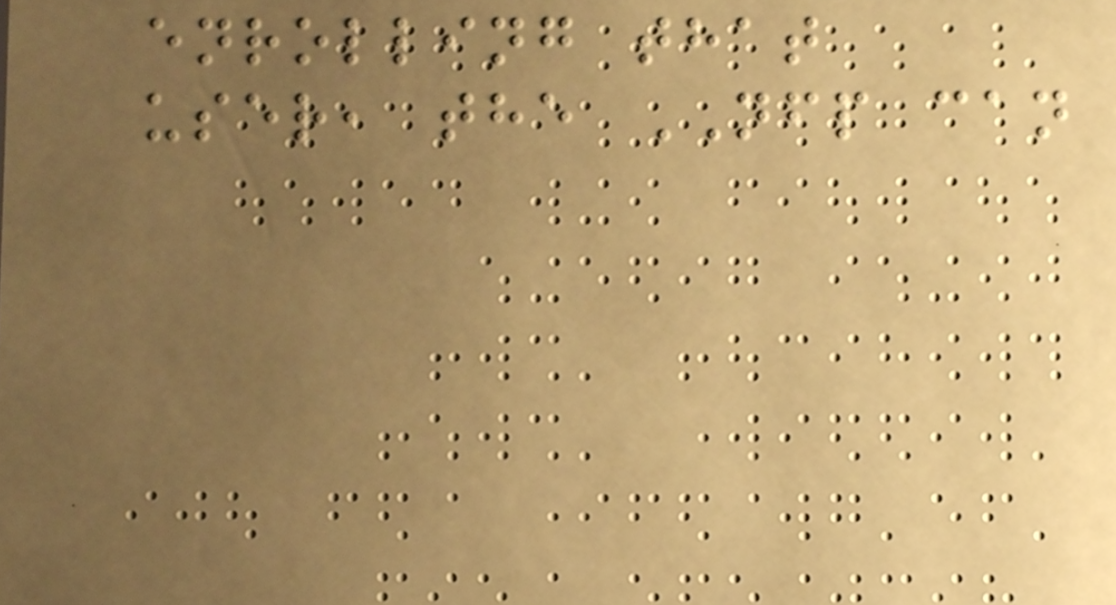enrolling that
user, the NFP can
